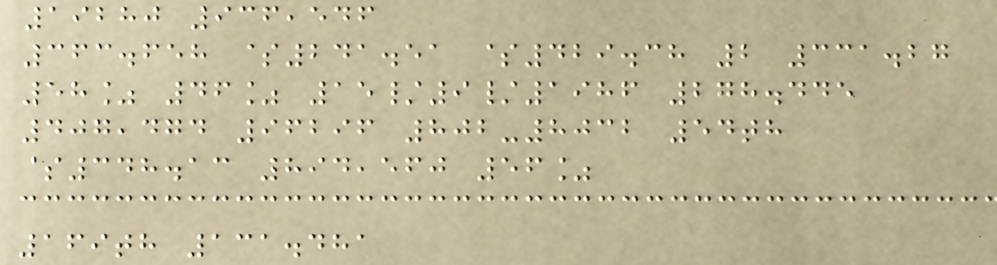19280 936,546
363.658 $241.51 $429.38 2 331.27
58% 46% 15/9/1986 278.445
407,474 96296 802-8032 54th
$348.13 894,560 56%
169th 131.481
